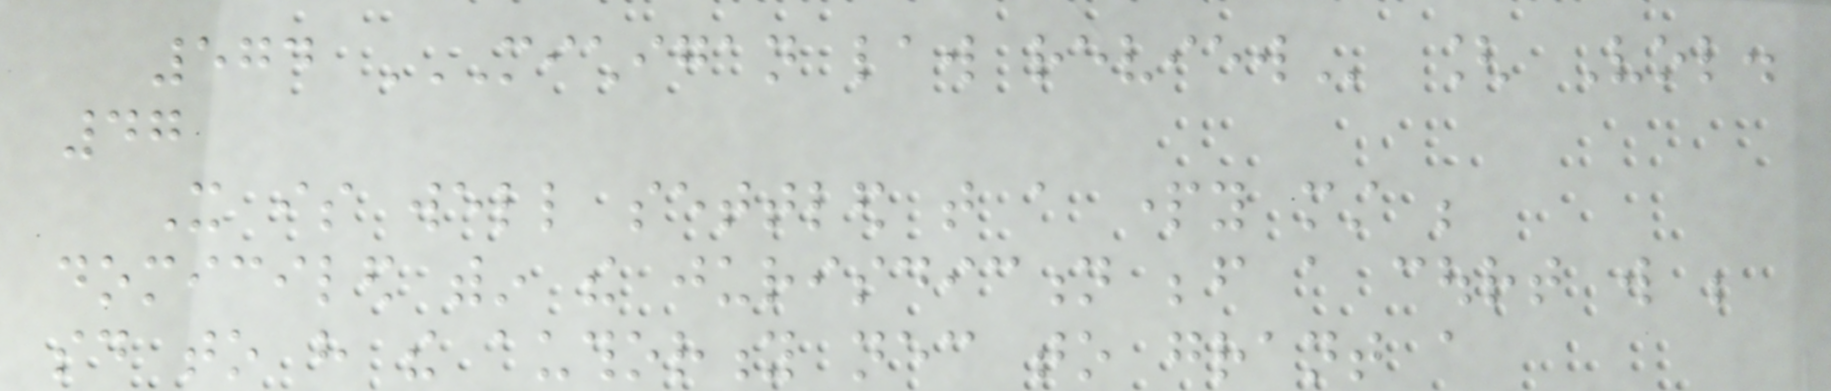574 MICHIGAN LAW REVIEW [ Vol.
47
It is well settled that a party must be
domiciled within the jurisdiction before a court will be
said to have the authority necessary to grant a
